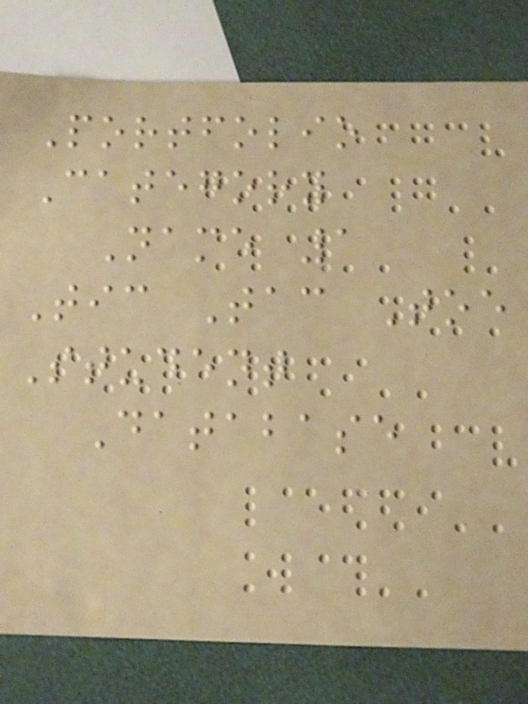Portfolio
Category
Name 1
Tic Tac Toe
Student
Database
